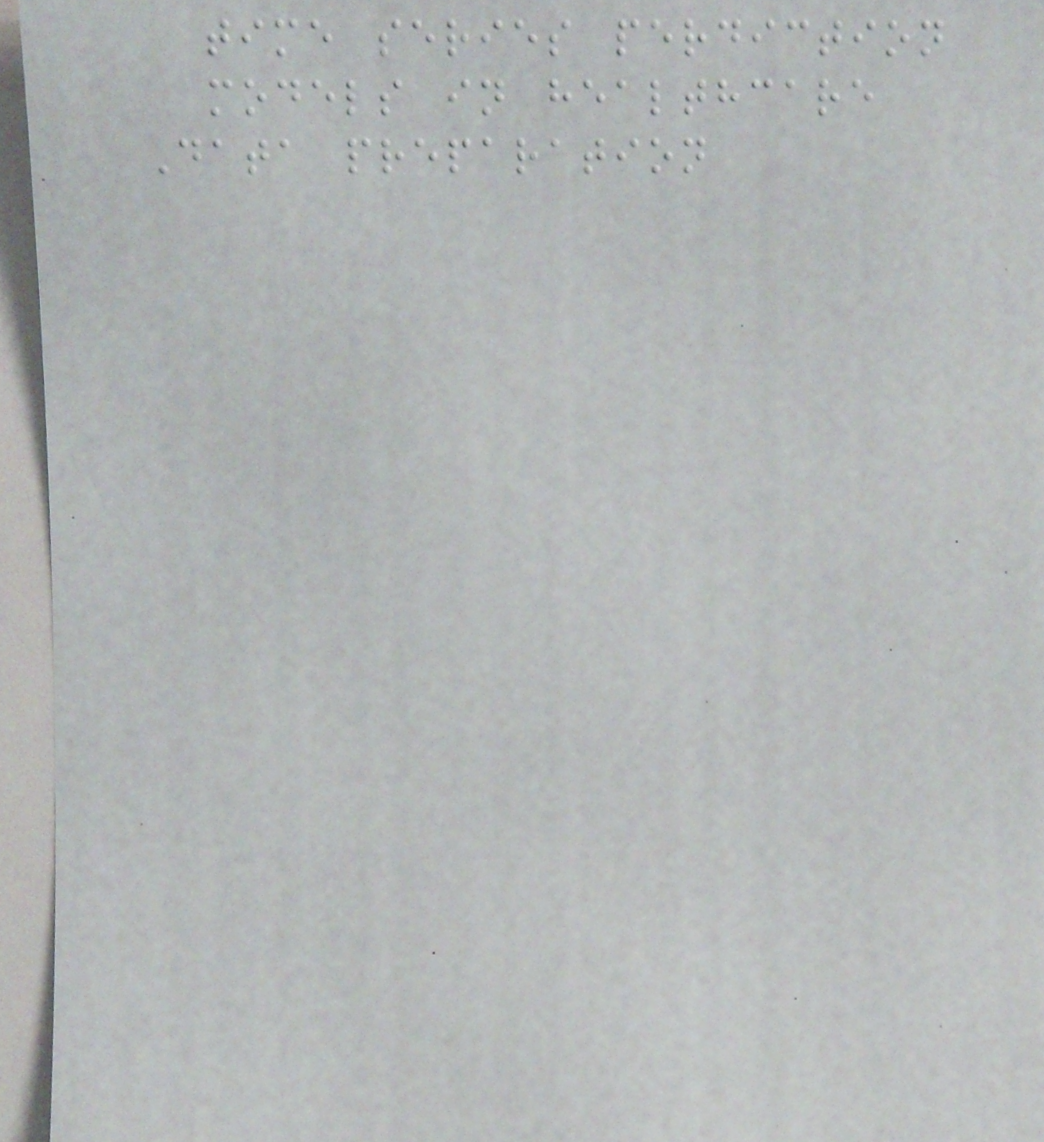time series perdiction
models in healthcare
Data preparation
